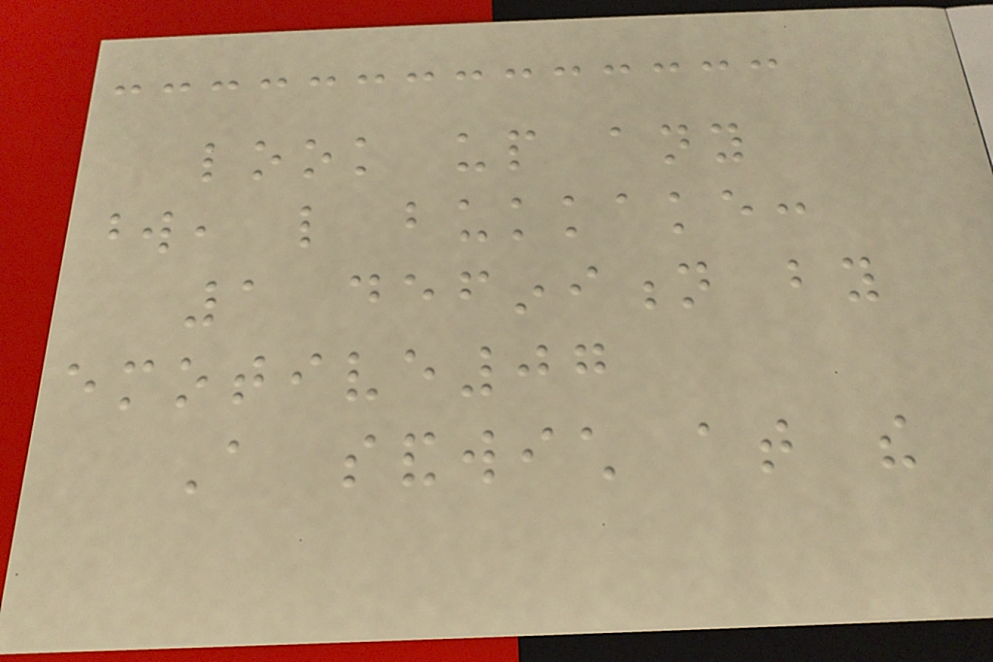look up any
word, like bukkake:
1 definition by
emotive07
A sandwich at the
